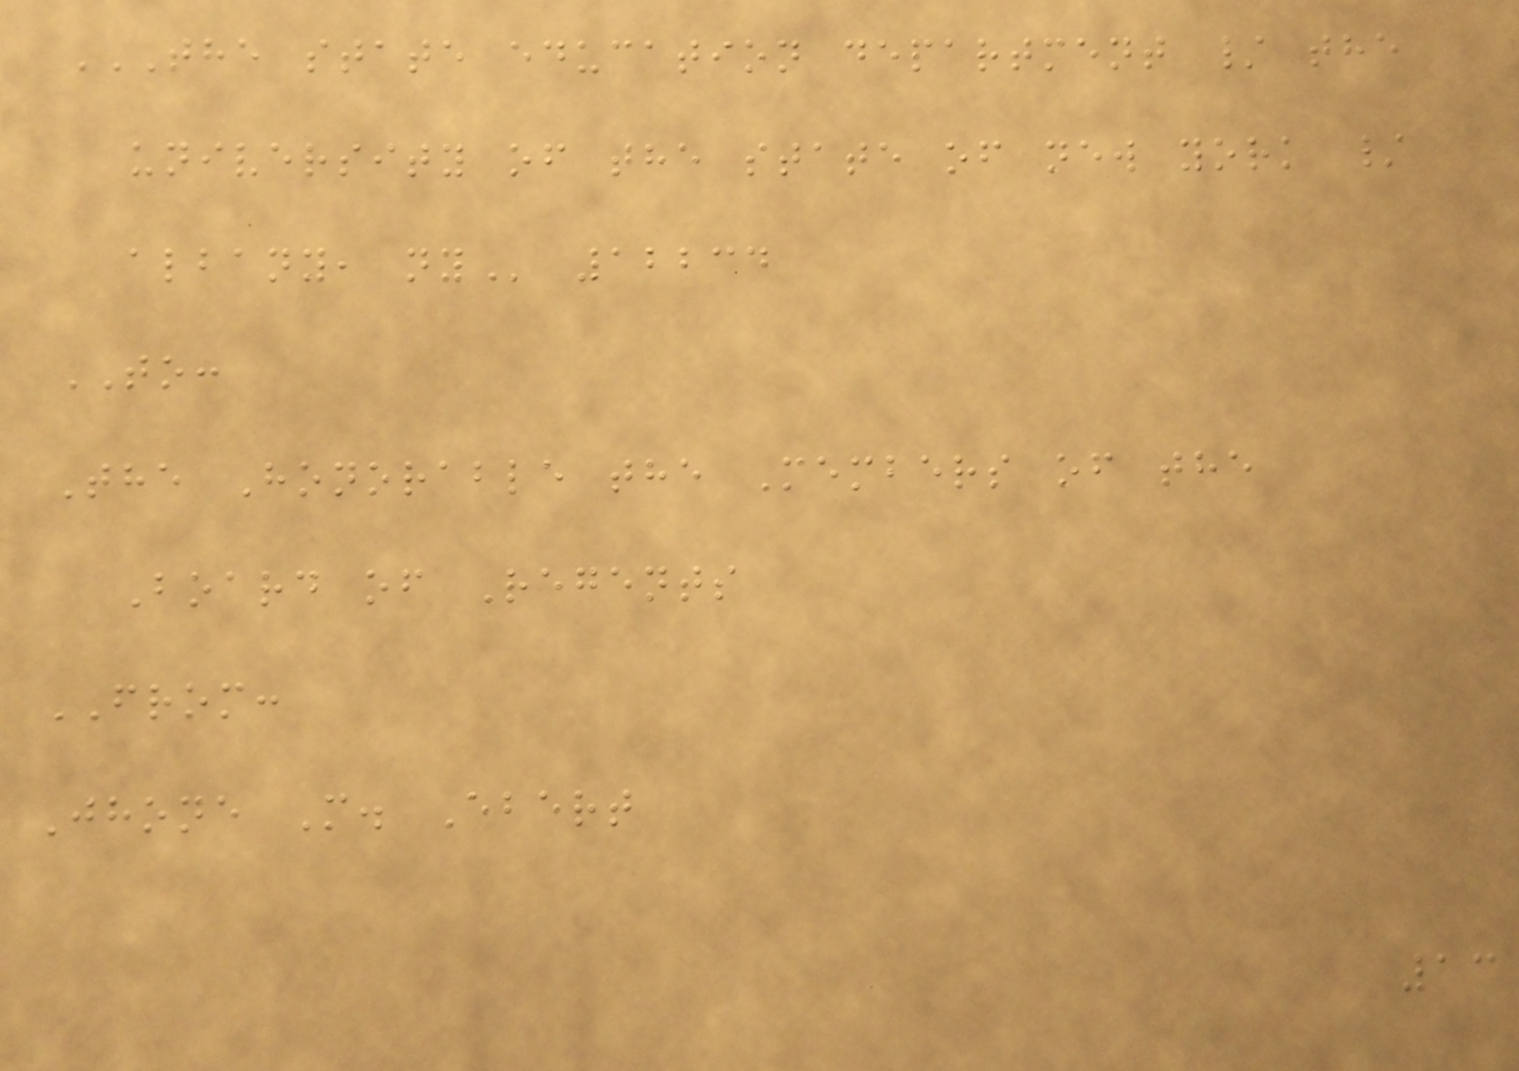THE STATE EDUCATION DEPARTMENT / THE
UNIVERSITY OF THE STATE OF NEW YORK /
ALBANY, NY 12234
TO:
The Honorable the Members of the
Board of Regents
FROM:
Jhone M. Ebert
13
